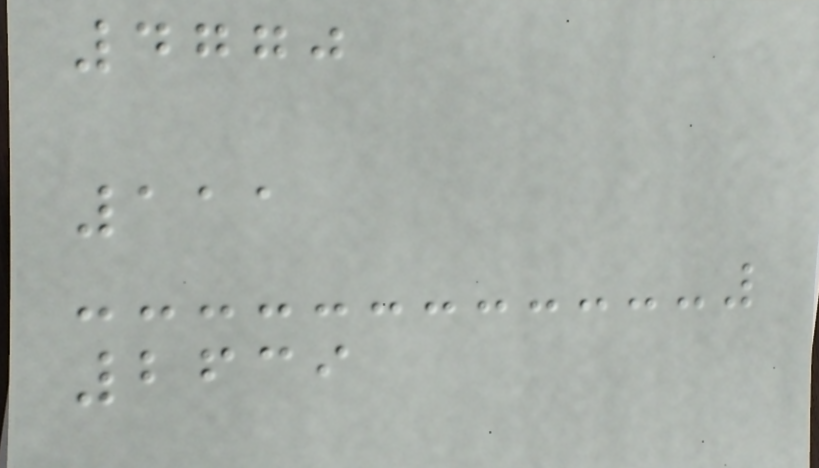4770
111
2639
